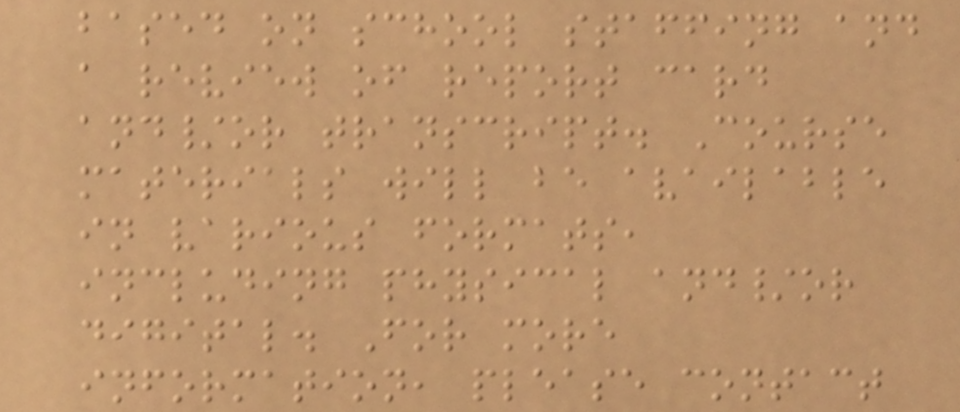based on school staffing and
a review of report card
and/or transcript. Course
materials will be available
in various formats,
including physical and/or
digital. For more
information, please contact
